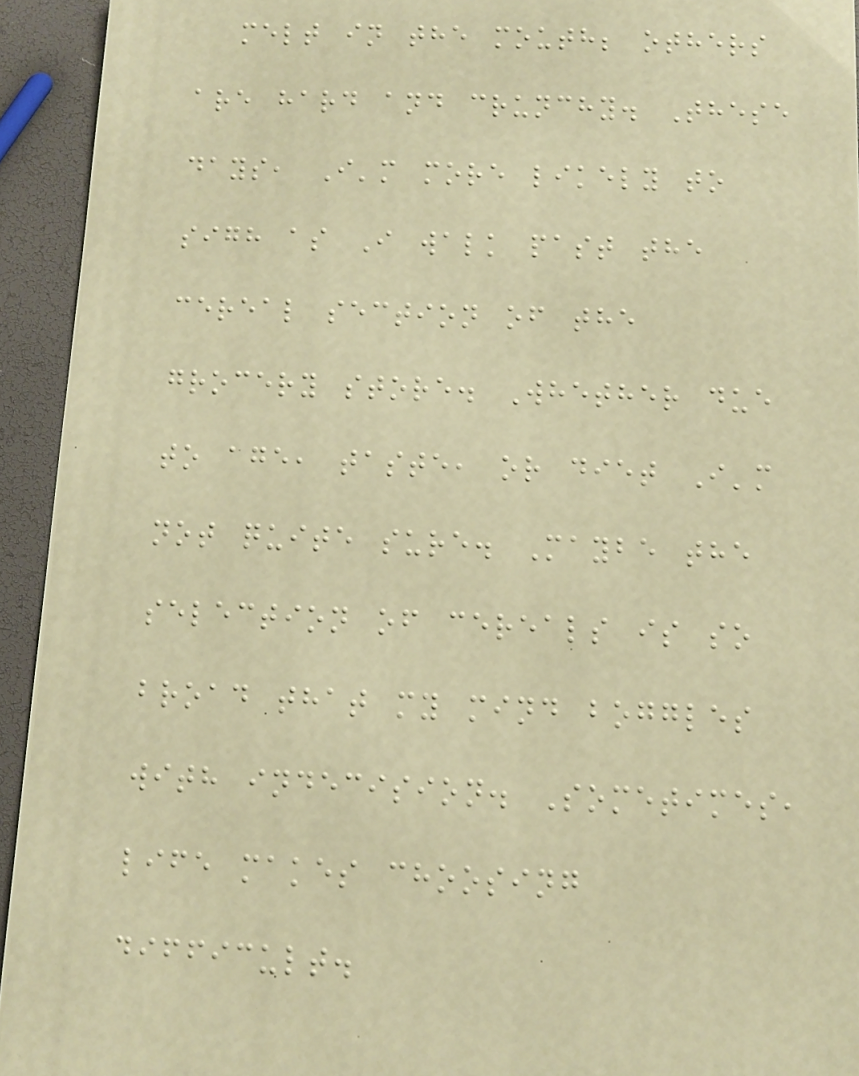melt in the mouth; others
are hard and crunchy. These
days, I'm more likely to
sigh as I walk past the
cereal section of the
grocery store. Whether due
to age, taste, or diet I'm
not quite sure. Maybe the
selection of cereals is so
broad that my mind boggles
with indecision. Sometimes,
life makes choosing
difficult.
